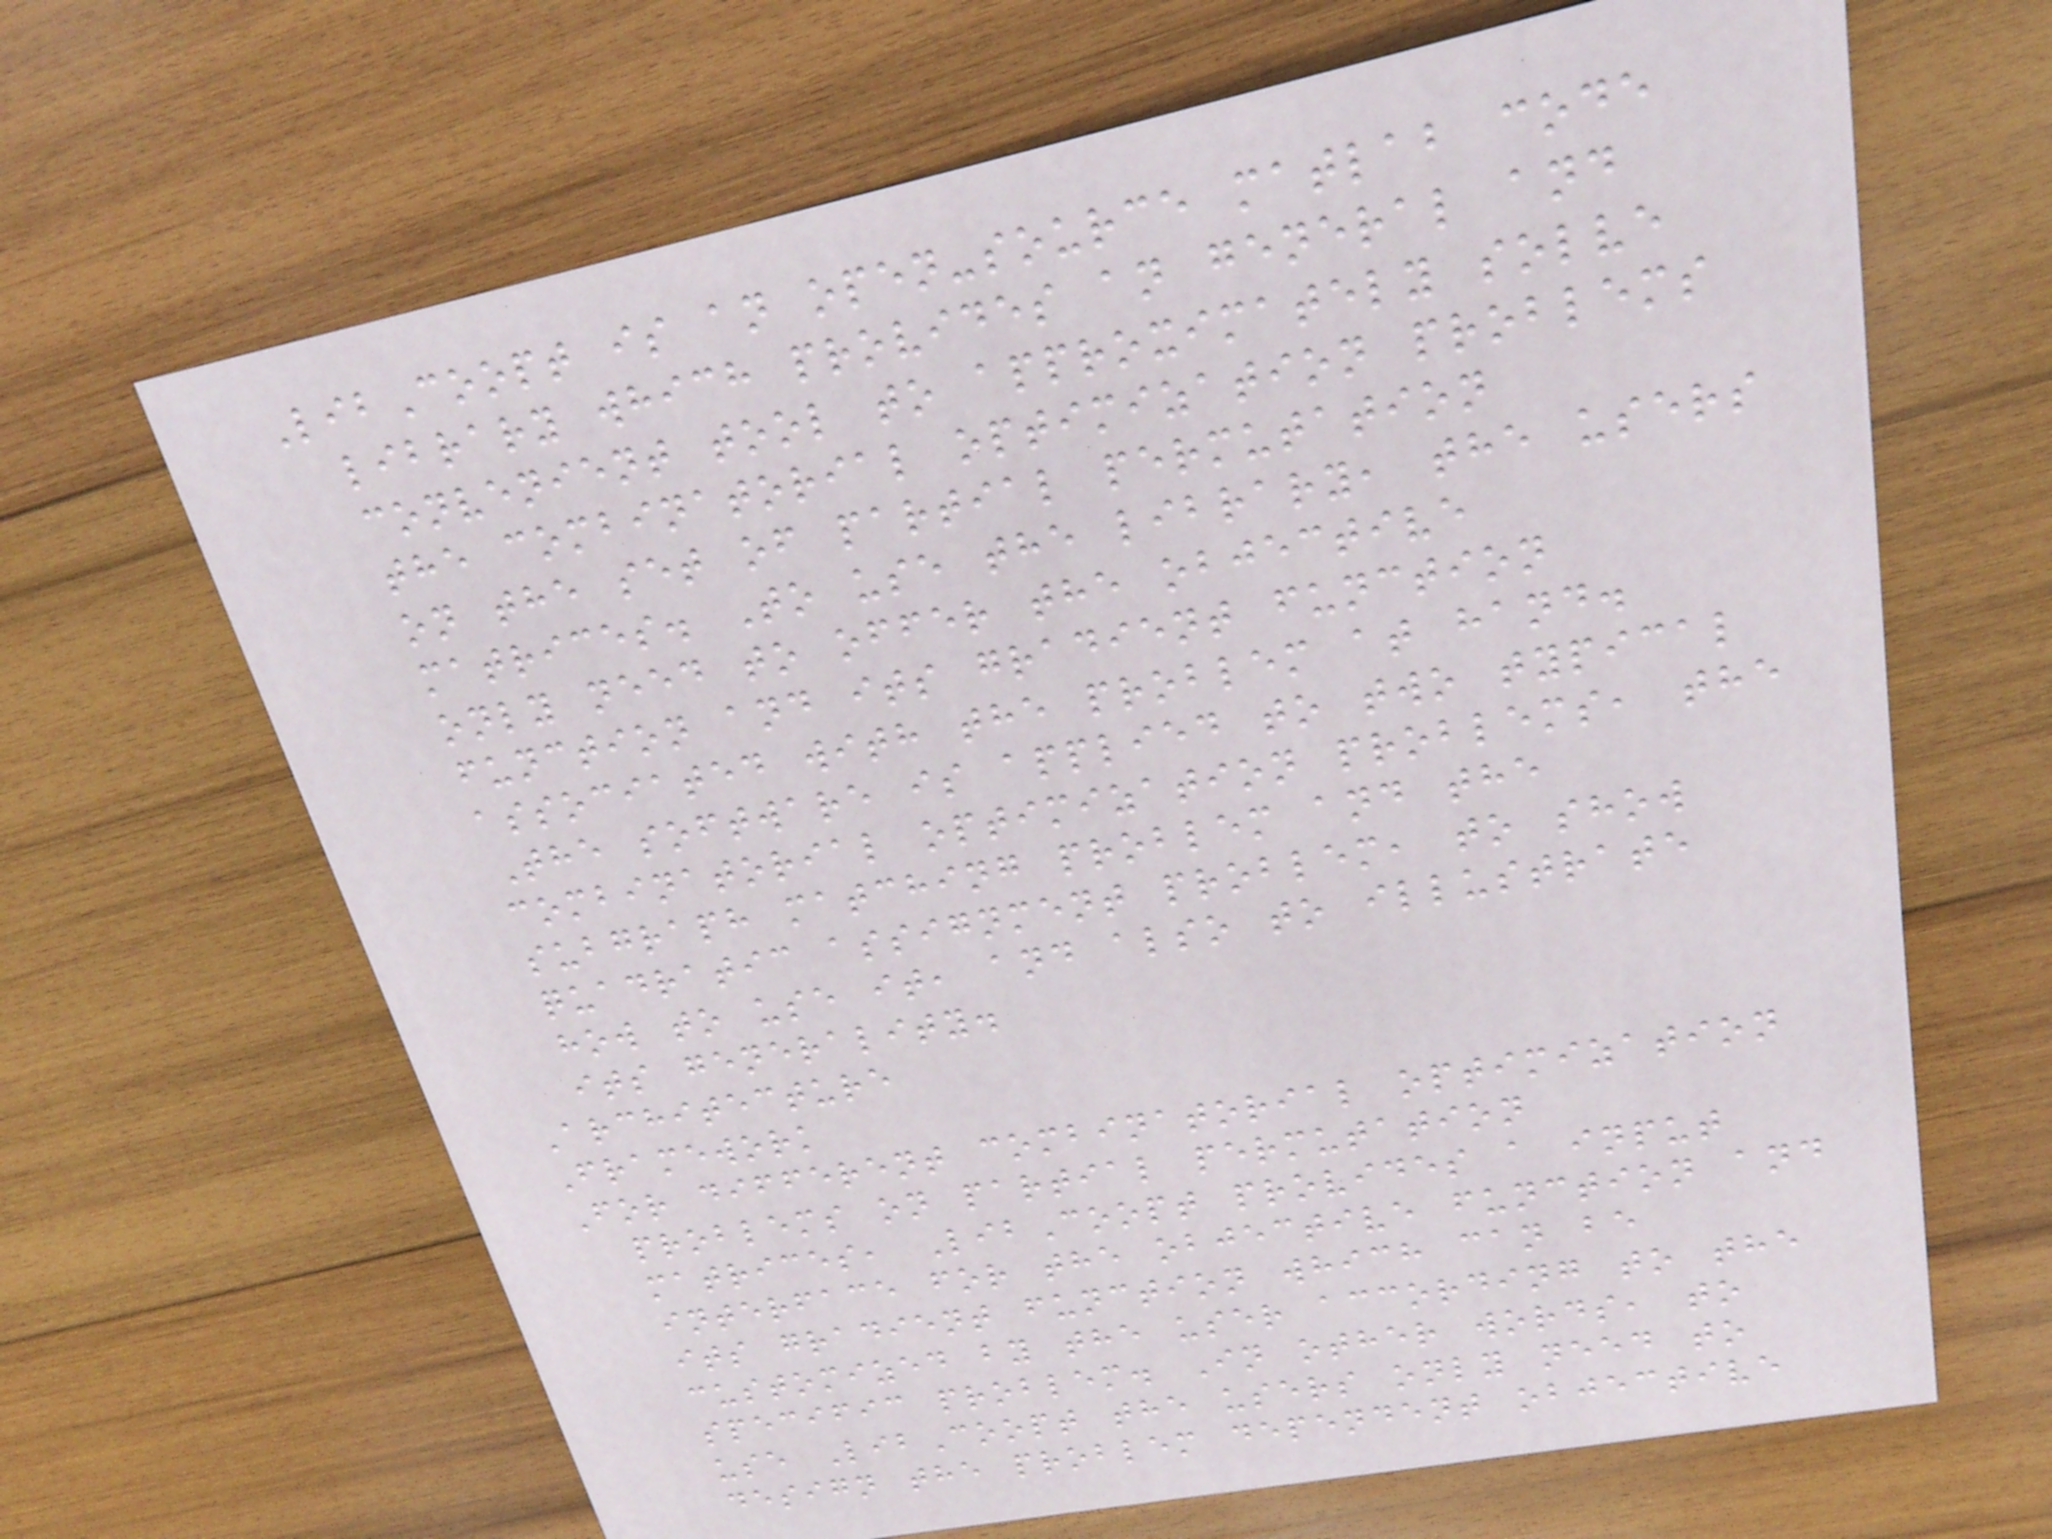LibCoopt is an open-source matlab code
library which provides an general and
convenient tool to approximately solve
the combinatorial optimization problems
on the set of partial permutation
matrices. To use the library, the users
only need to offer the objective
function and its gradient function
associated with the problem at hand.
The software is applied to two typical
combinatorial optimization problems, the
subgraph matching problem and the
quadratic assignment problem, to show
how to use it, and also to illustrate
its generality.
Architecture
Framework
For different combinatorial optimization
problems on partial permutation
matrices, LibCoopt provides a input
interface for the objective function and
its gradient function which can be
customized by the user according to the
specific problem. In other words, to
use LibCoopt the users only need to
design the problem dependent objective
